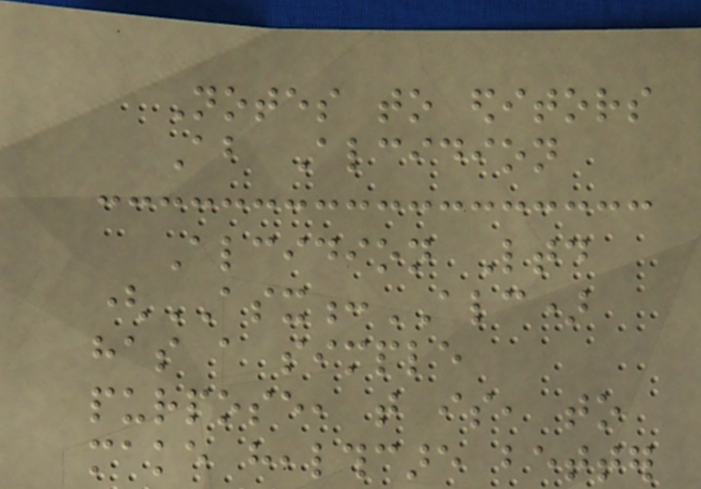Notes to editors
About Alcidion
Alcidion Ltd
(ASX:ALC)
has a simple
purpose, that is, to
make healthcare better
